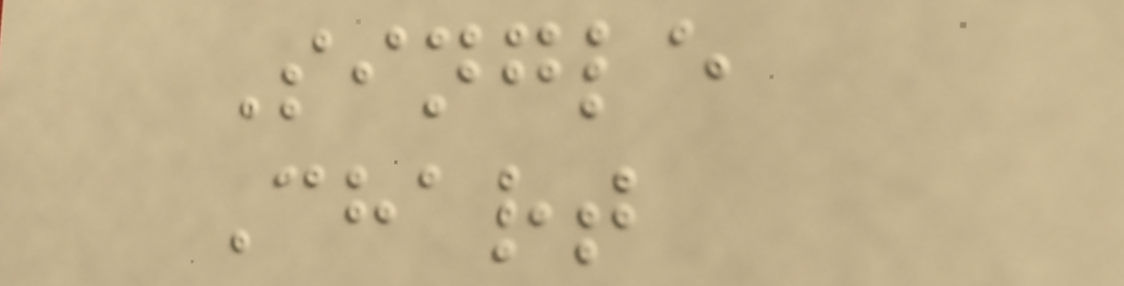Single
Chart
